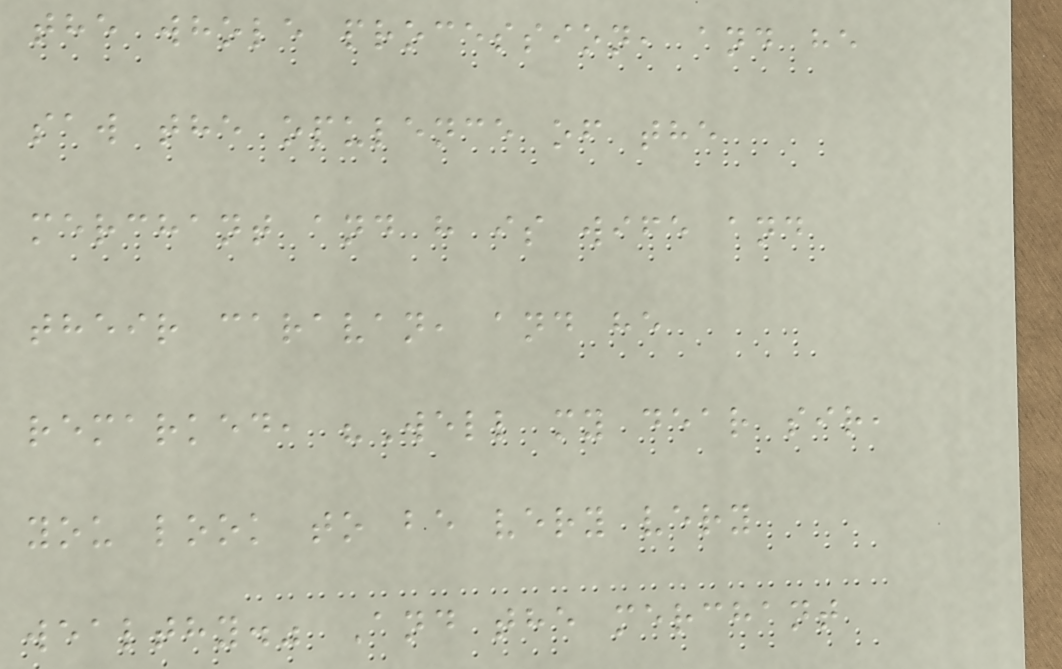the whole procession, and he
saw the opulence of the
merchant and h is wife and
their caravan, and he
remarked, "Well my dear sir,
you look to be very very
wealthy." And the merchant
